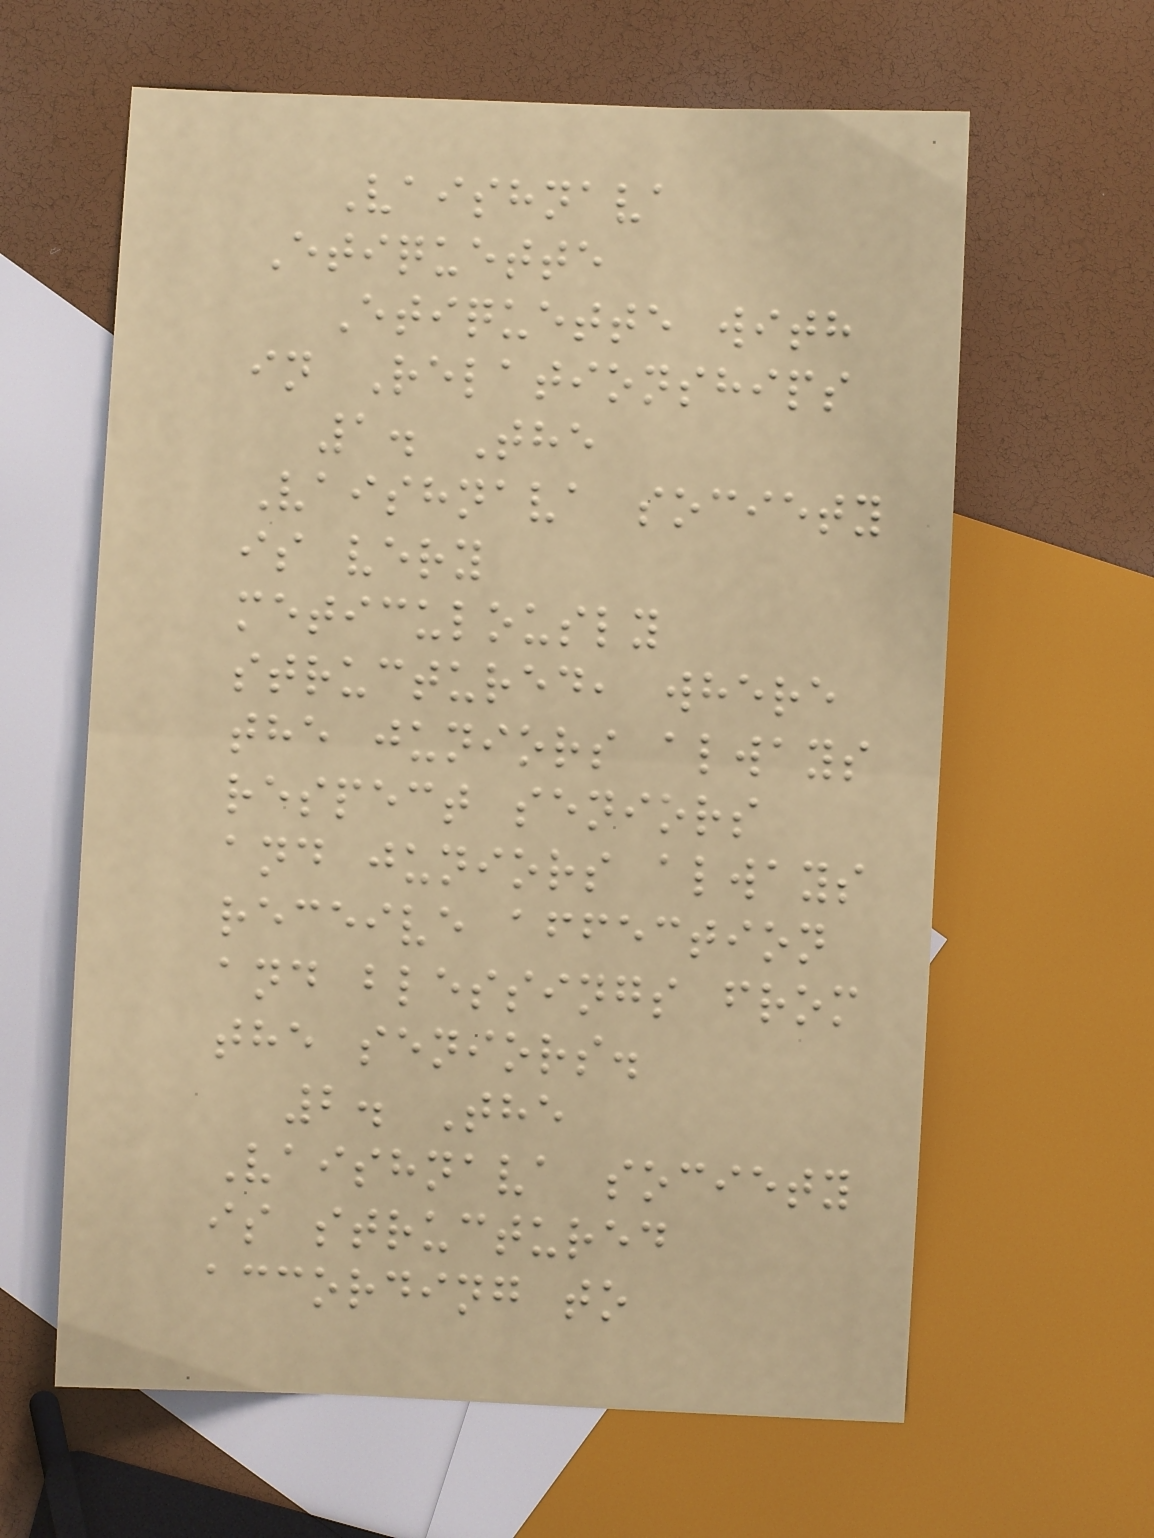Vaishnava
Etiquette
Etiquette with
in Relationships
1. The
Vaishnava society
is very
meticulously
structured, where
the juniors always
respect seniors
and juniors always
receive affection
and blessings from
the seniors.
2. The
Vaishnava society
is structured
according to
